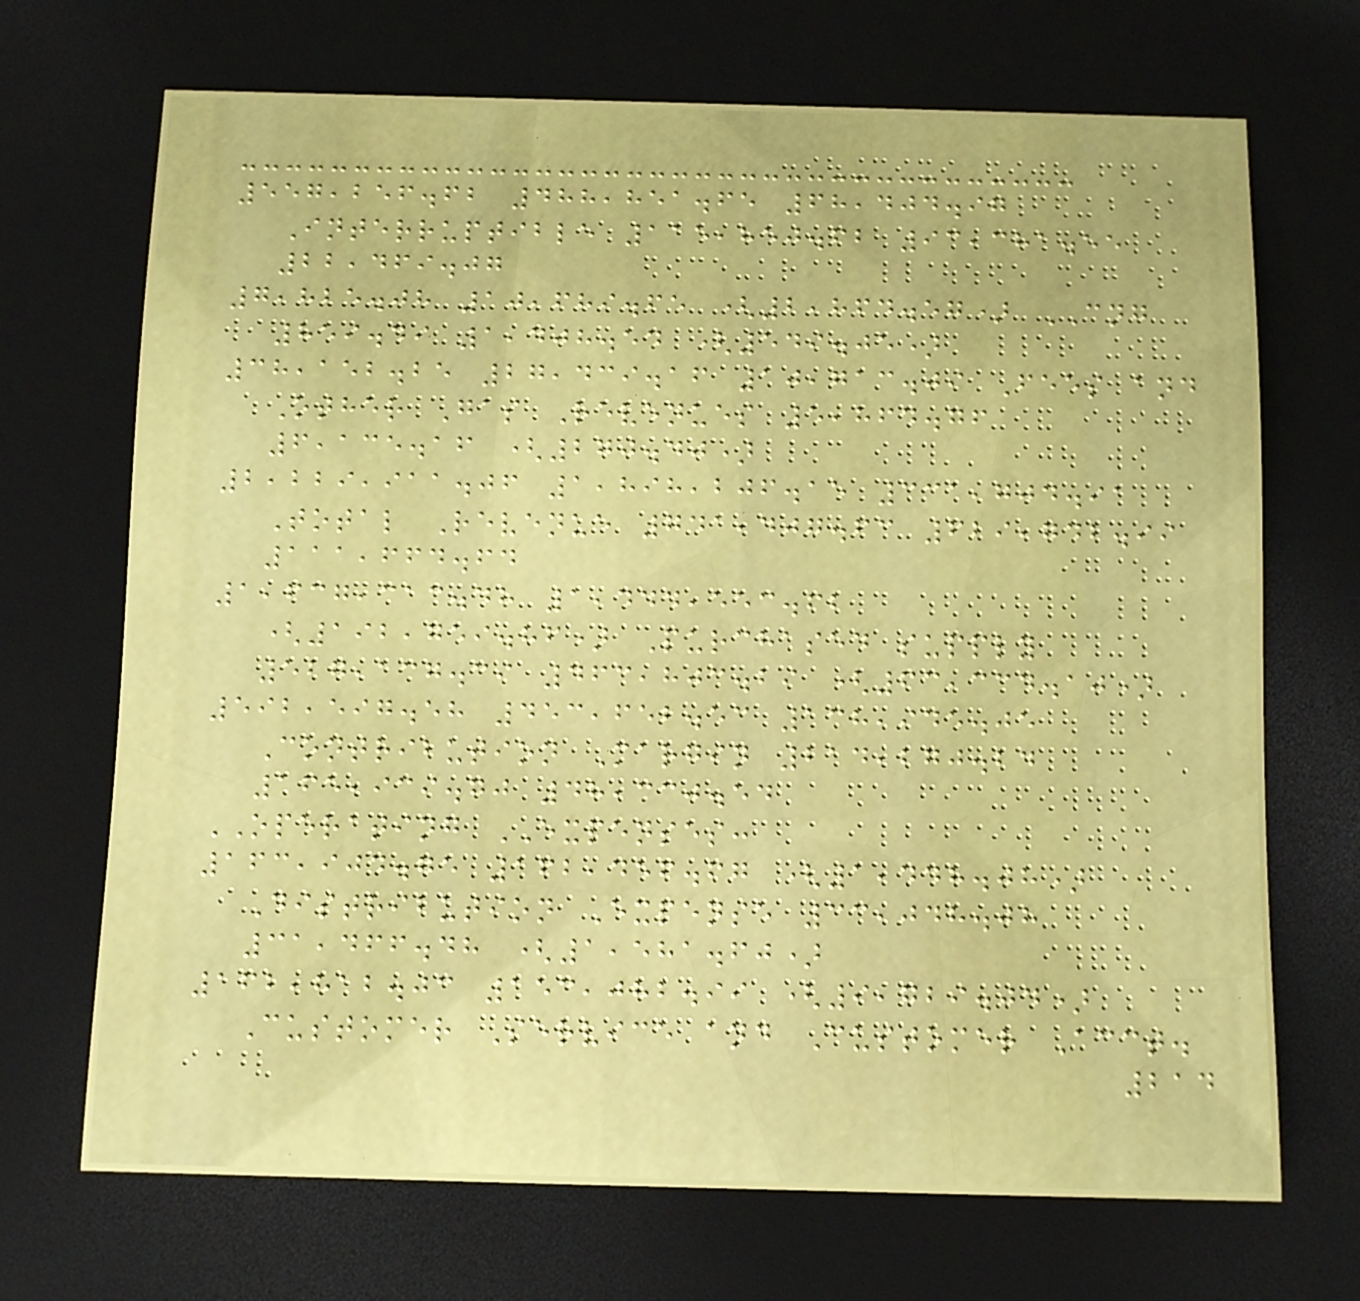557,256.62 488,851.65 68,404.97
Interruptible 115,850.62 93,381.55
22,469.07
7,825.08 10,689.65 (2,864.57) CNG
859.49 1,408.54 (549.05)
38,152.25 27,439.16 10,713.09 Fees and
Other Gas Revenues 5,864.76
6,135.16 (270.40)
2,229,911.06 1,898,206.15 331,704.91
Total Revenue 741,407.63 629,742.99
111,664.64
1,637,313.48 1,444,553.62
(192,759.86) Purchased supply
527,137.39 463,803.29 (63,334.10)
592,597.58 453,652.53 138,945.05
Contribution Margin 214,270.24
165,939.70 48,330.54
OPERATING EXPENSES:
163,904.75 162,456.67 (1,448.08)
Distribution Expense 33,048.08
31,466.48 (1,581.60)
162,812.03 153,082.99 (9,729.04)
Customer Service and Customer Acct.
214
